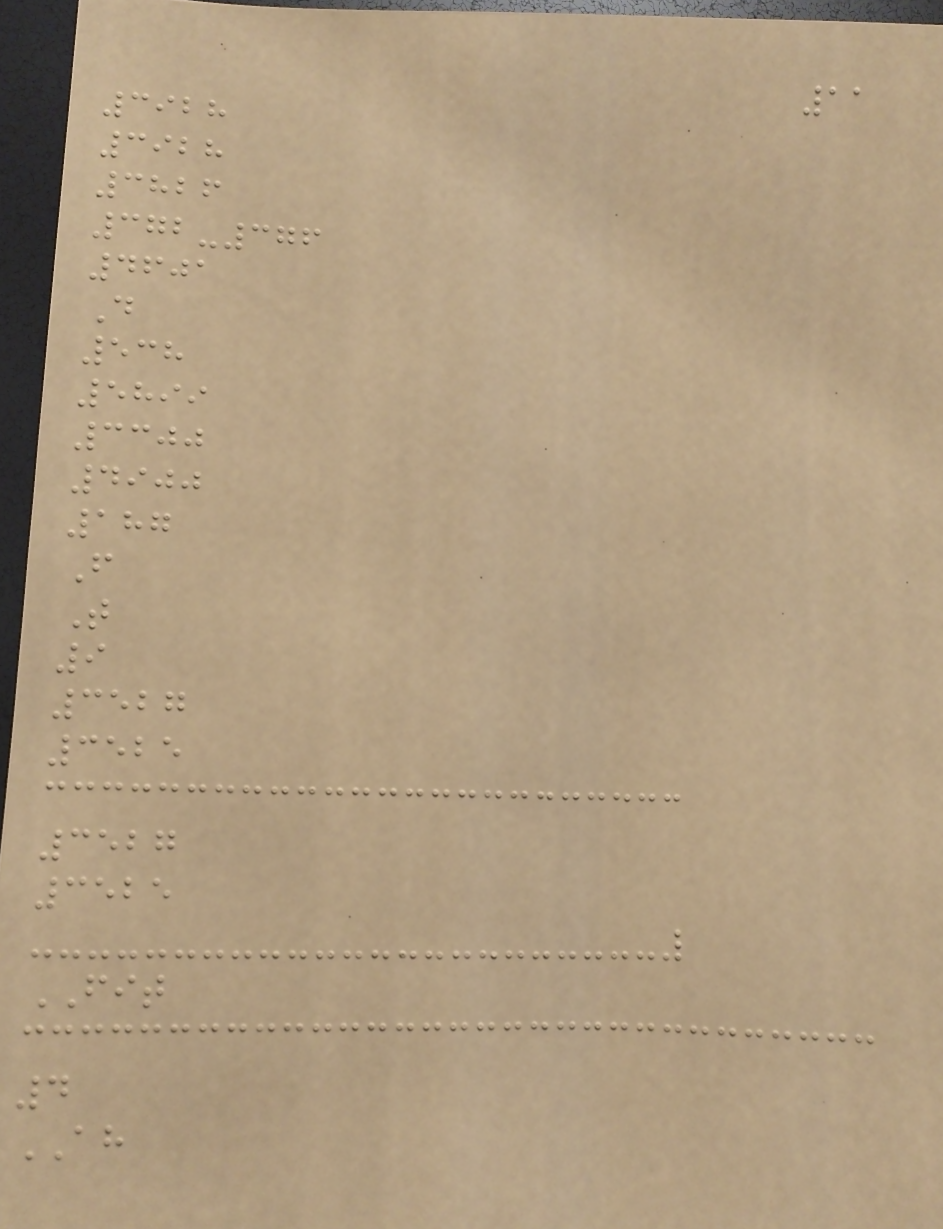11
3928
3928
3826
372-376
4601
D
538
5899
3300
4900
187
F
T
9
3527
3525
3527
3525
FIT
4
AH
